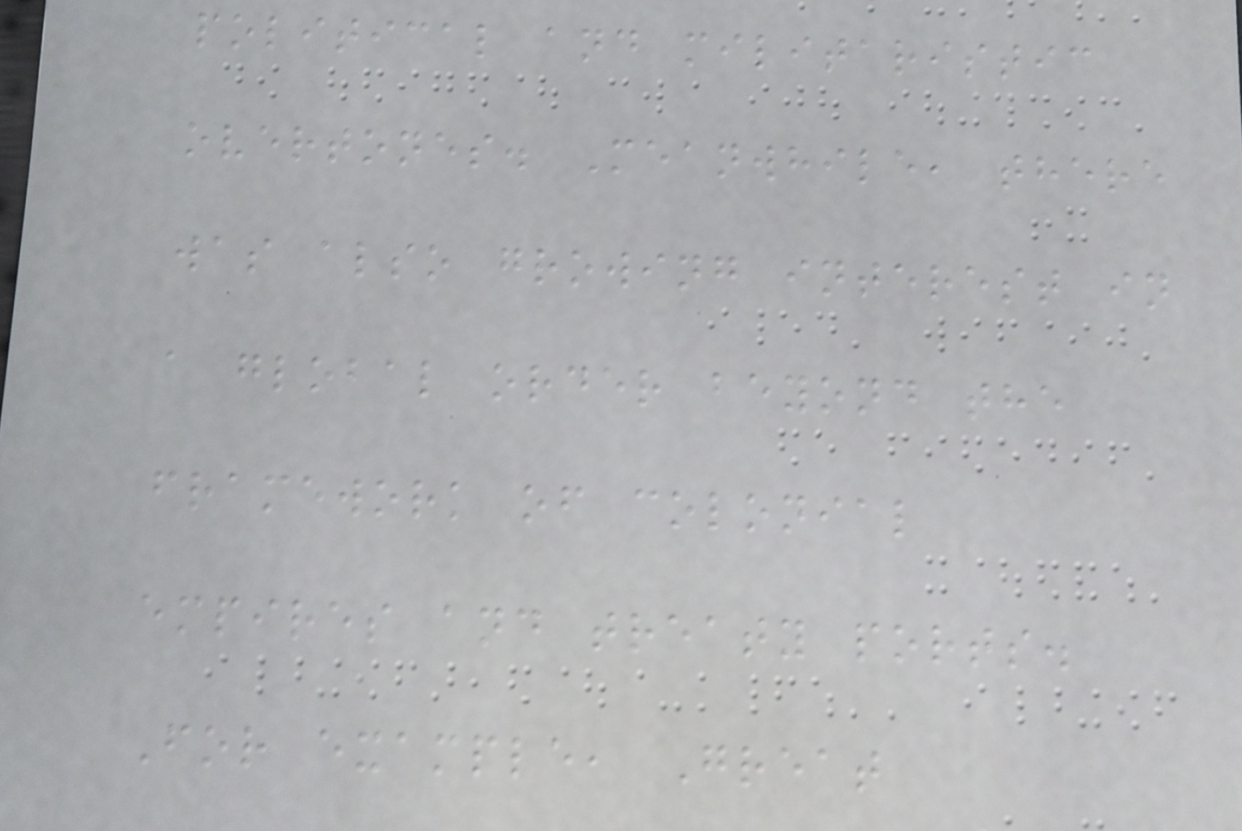political and militaristic
overtones. Meanwhile, there
was also growing interest in
a global order beyond the
framework of colonial
empires and treaty ports.
For example, Great
